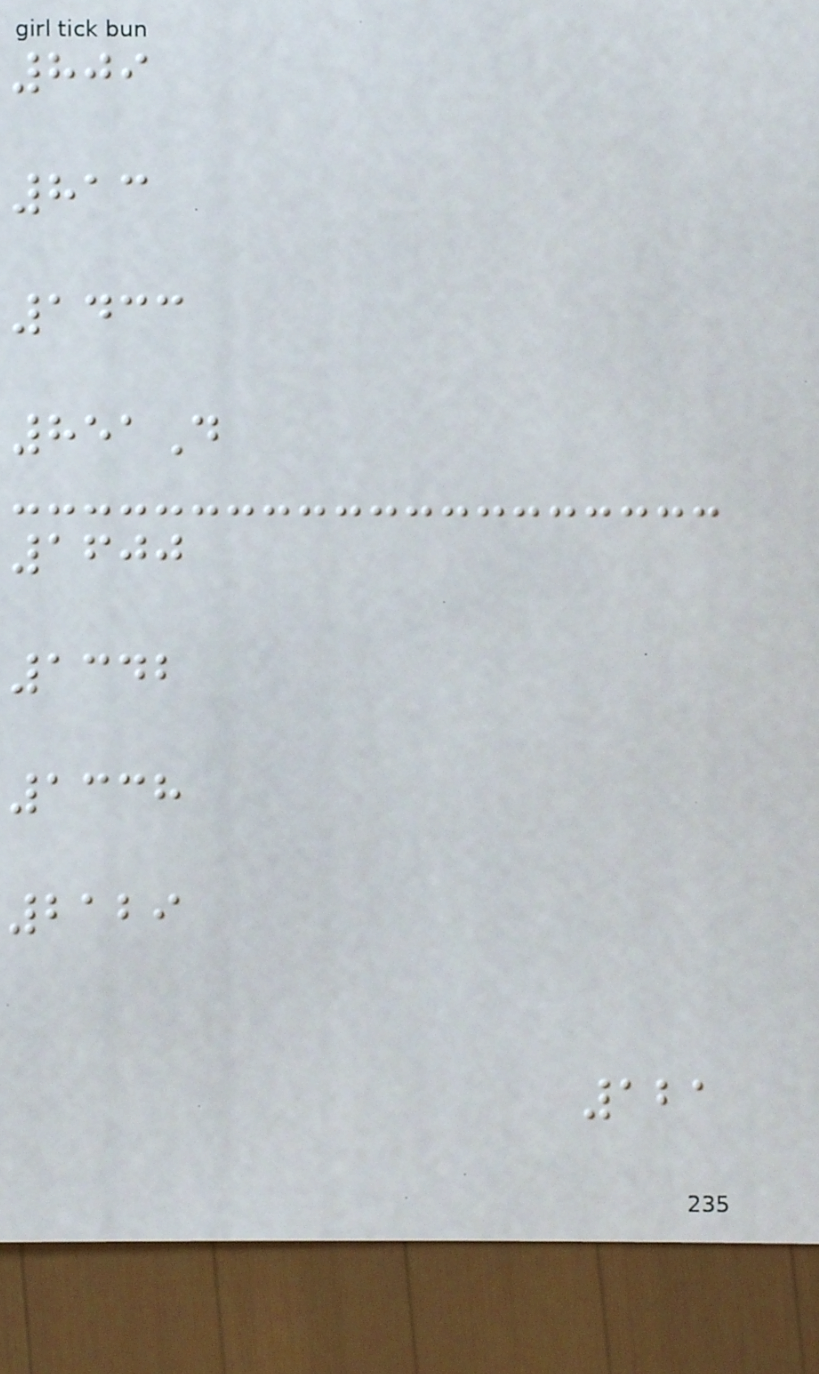809
813
1433
851D
1600
1342
1338
2129
121
